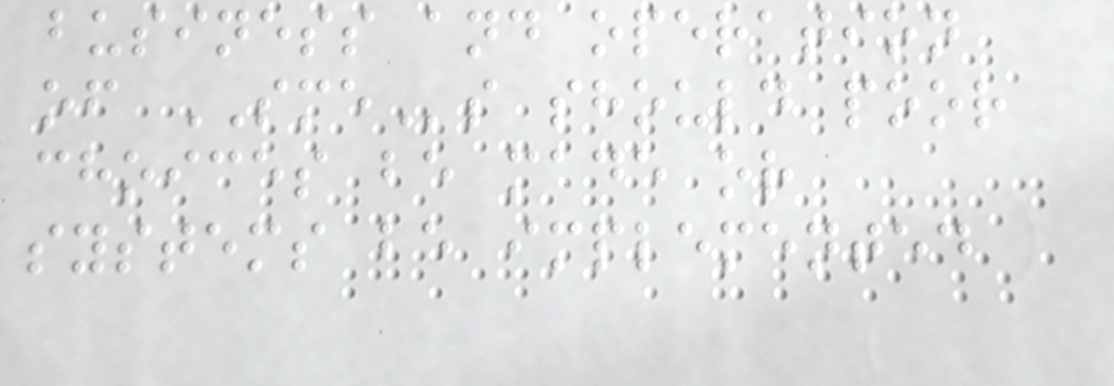business and operation
of SMEs should poor
choices be made or
systems be implemented
